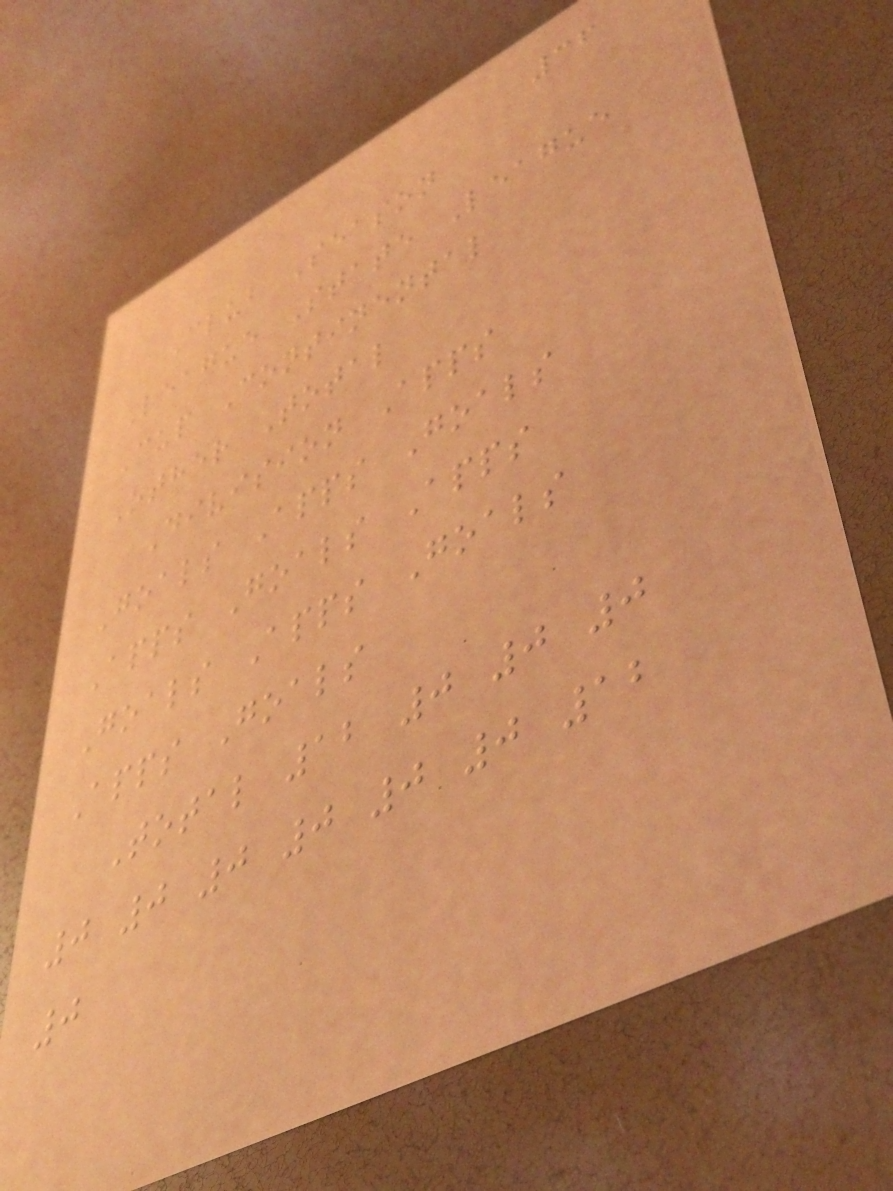36
Club Season
League State League
Cup Continental
Other Total
Division Apps
Goals Apps Goals
Apps Goals Apps
Goals Apps Goals
Apps Goals
Total 12 0 0 0
0 0 0 0 0 0 12
0
